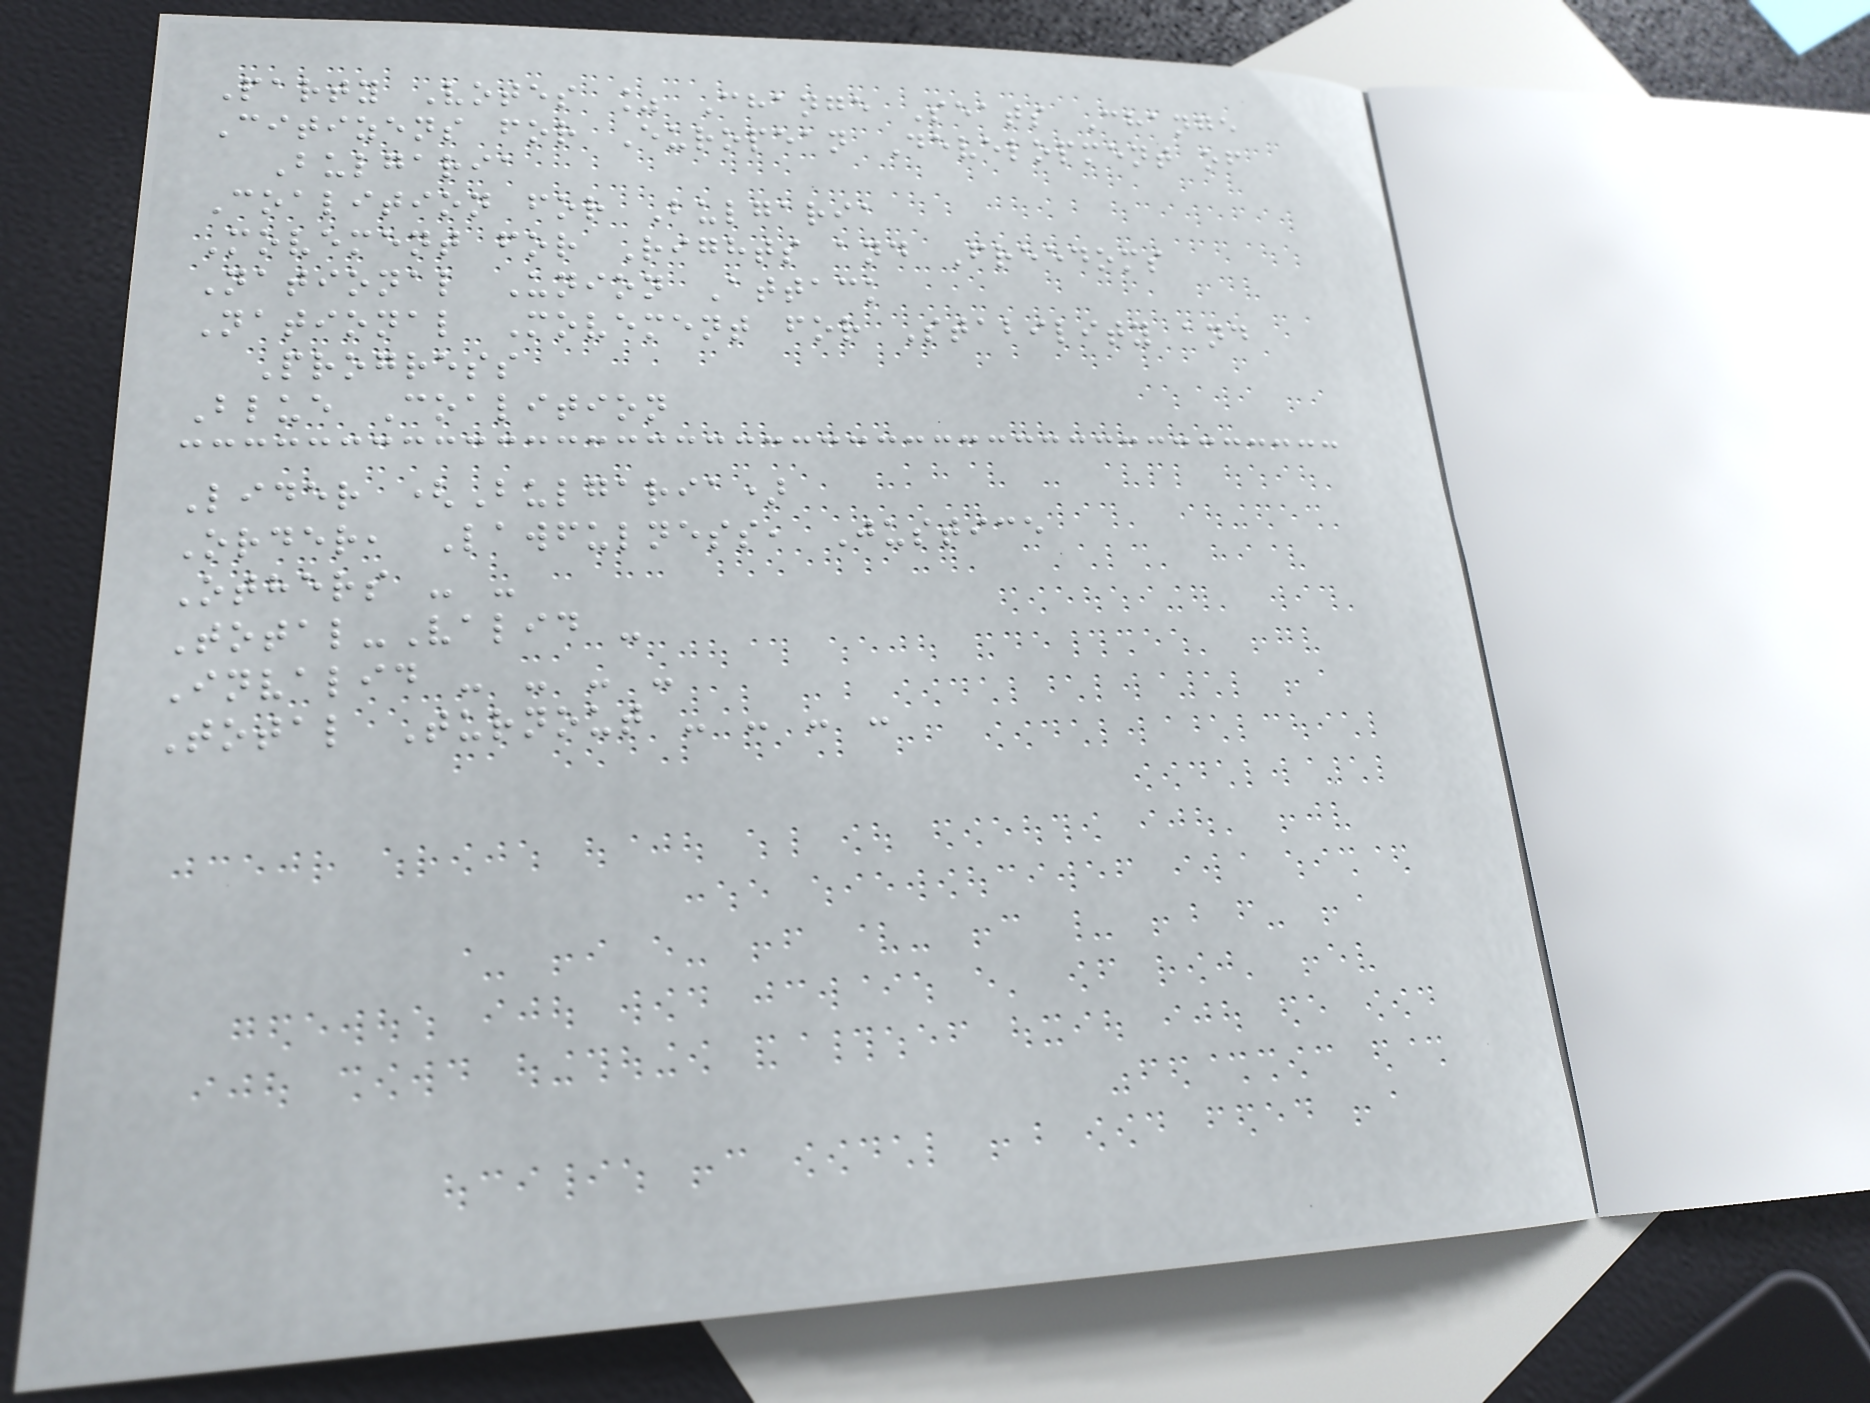Party Votes % Change Seats Change
Citizens for European Development of
Bulgaria
Coalition for Bulgaria
Movement for Rights and Freedoms
National Union Attack
National Movement for Stability and
Progress
Blue Coalition
Lider (Bulgaria)
Order, Lawfulness, Justice
Others - -
Total-Valid -
Invalid - - - -
Total Turnout - - - -
